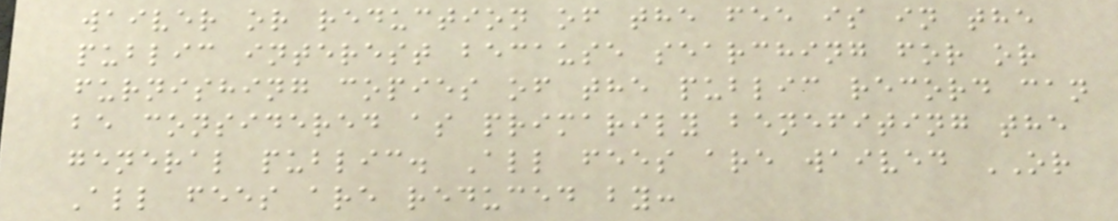waiver or reduction of the fee is in the
public interest because searching for or
furnishing copies of the public record can
be considered as primarily benefiting the
general public. All fees are waived OR
All fees are reduced by:
